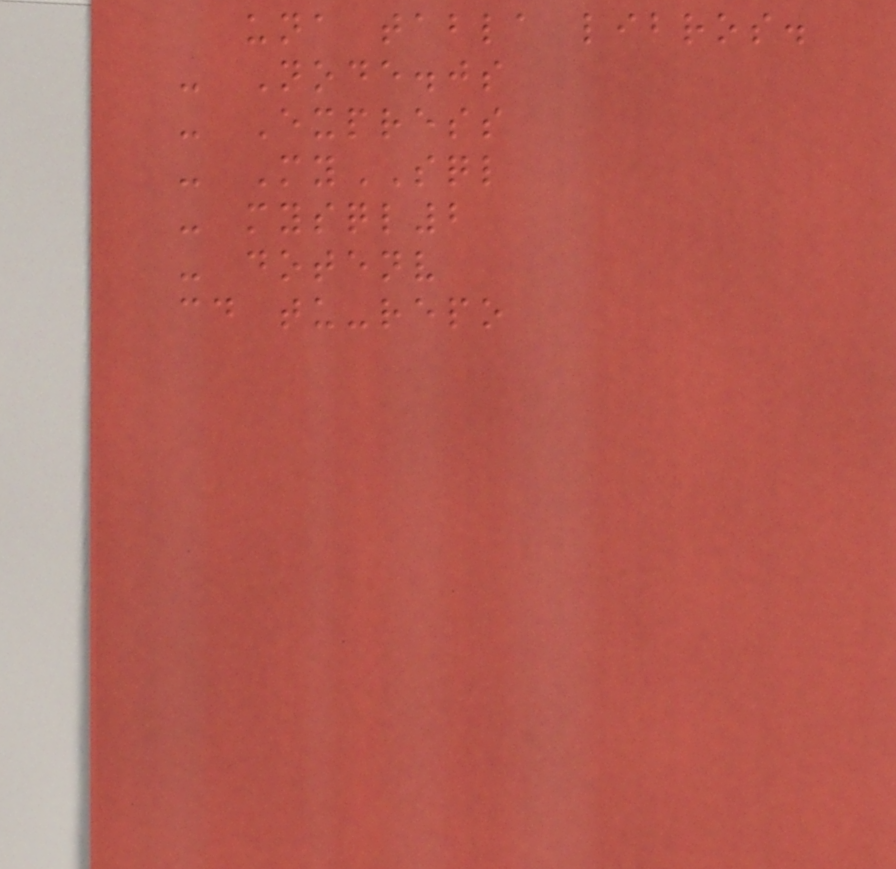una tabla libros.
- Node.js
- Express
- MySQL
- mysql2
- dotenv
cd tu-repo
